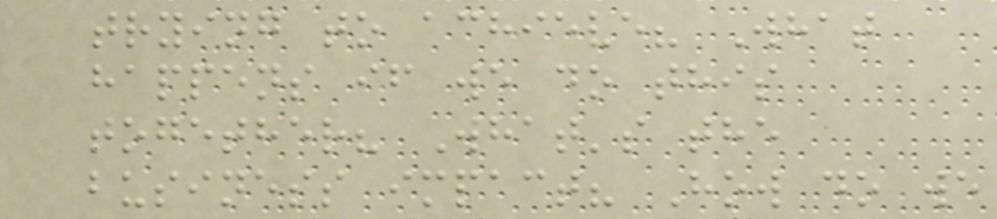trying to achieve? What
happens if we do this
together? What's the
business impact? How do we
